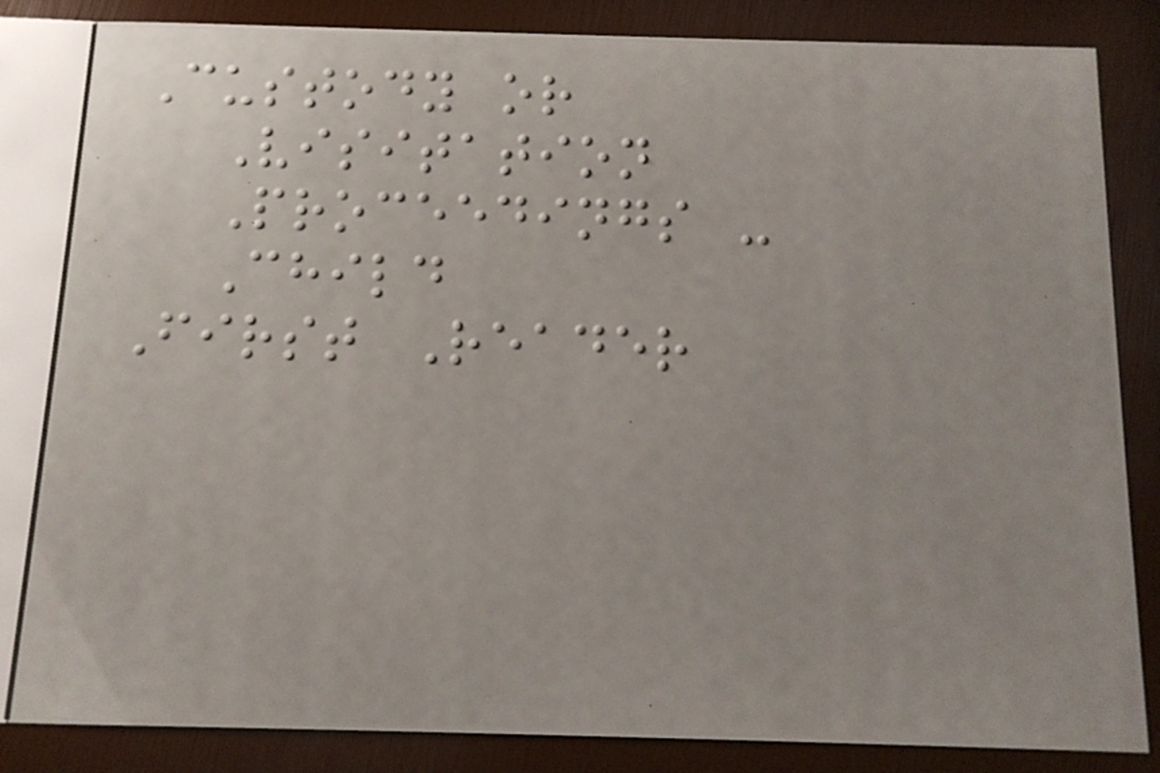Custody or
Visitation
Proceedings -
Child
First Reader
